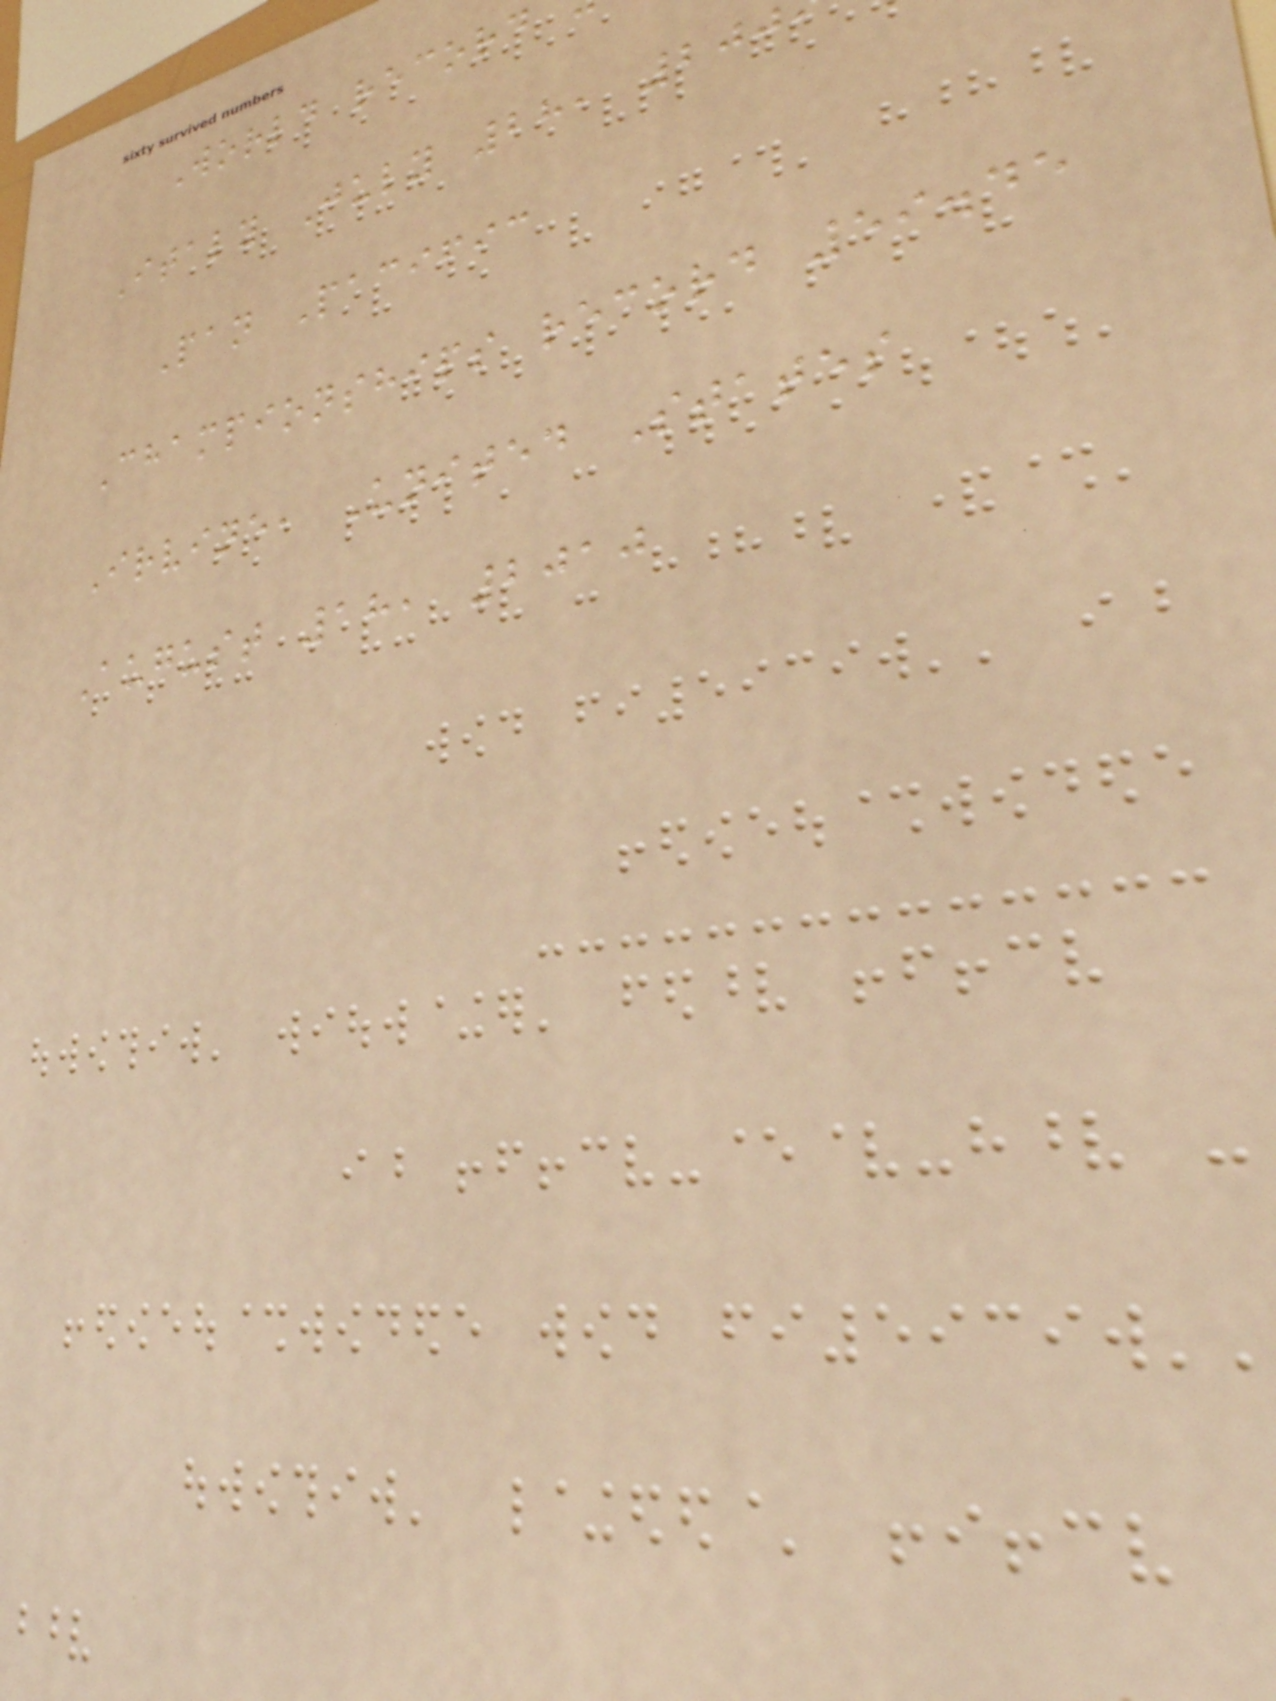World record
Italy July 28, 200
Pan Pacific
Championships record 59.45
Irvine, United States
August 18, 2010
